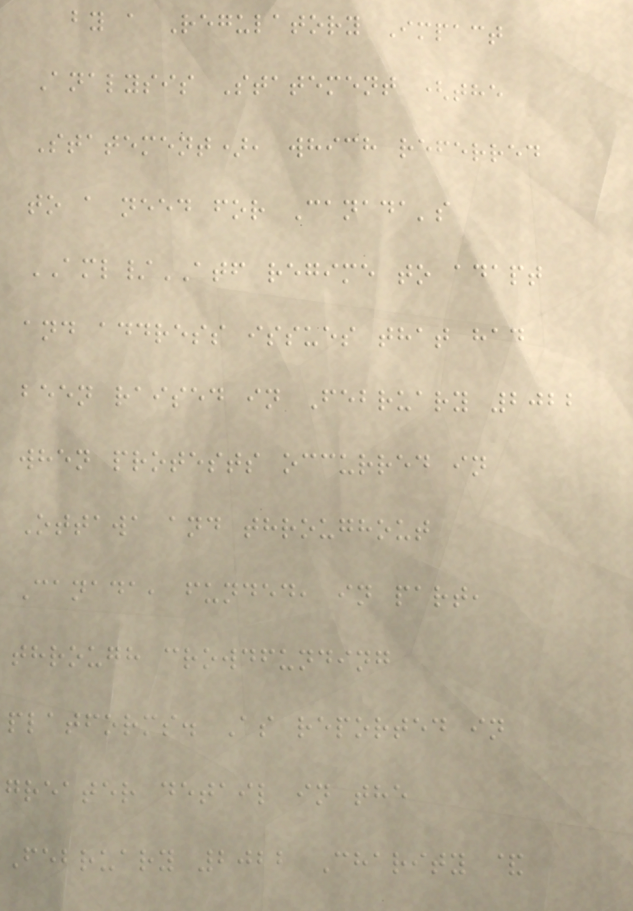by a Regulatory Impact
Analysis Statement (the
Statement), which referred
to a need for Canada's
AML/ATF regime to adapt
and address issues that had
been raised in February 2022
when protests occurred in
Ottawa and throughout
Canada, funded, in part,
through crowdfunding
platforms. As reported in
greater detail in the
February 2022 Charity &
